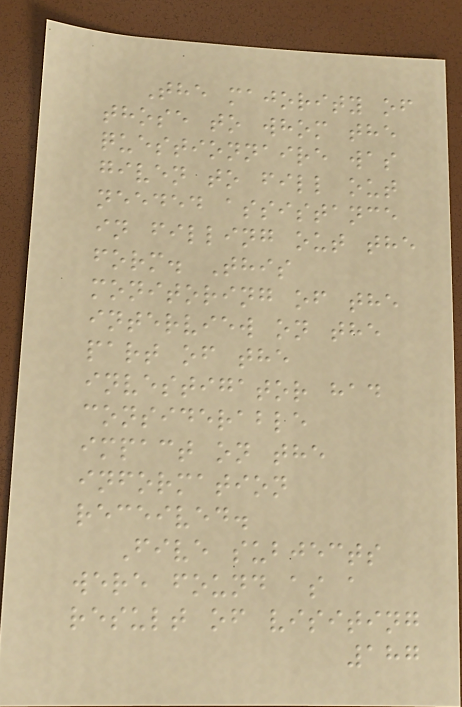The majority of
those to whom the
questionnaire was
given to fill out
needed assistance
in filling out the
form. This
monitoring of the
interview on the
part of the
investigator had
considerable
impact on the
information
received.
Five subjects
were found as a
result of visiting
187
